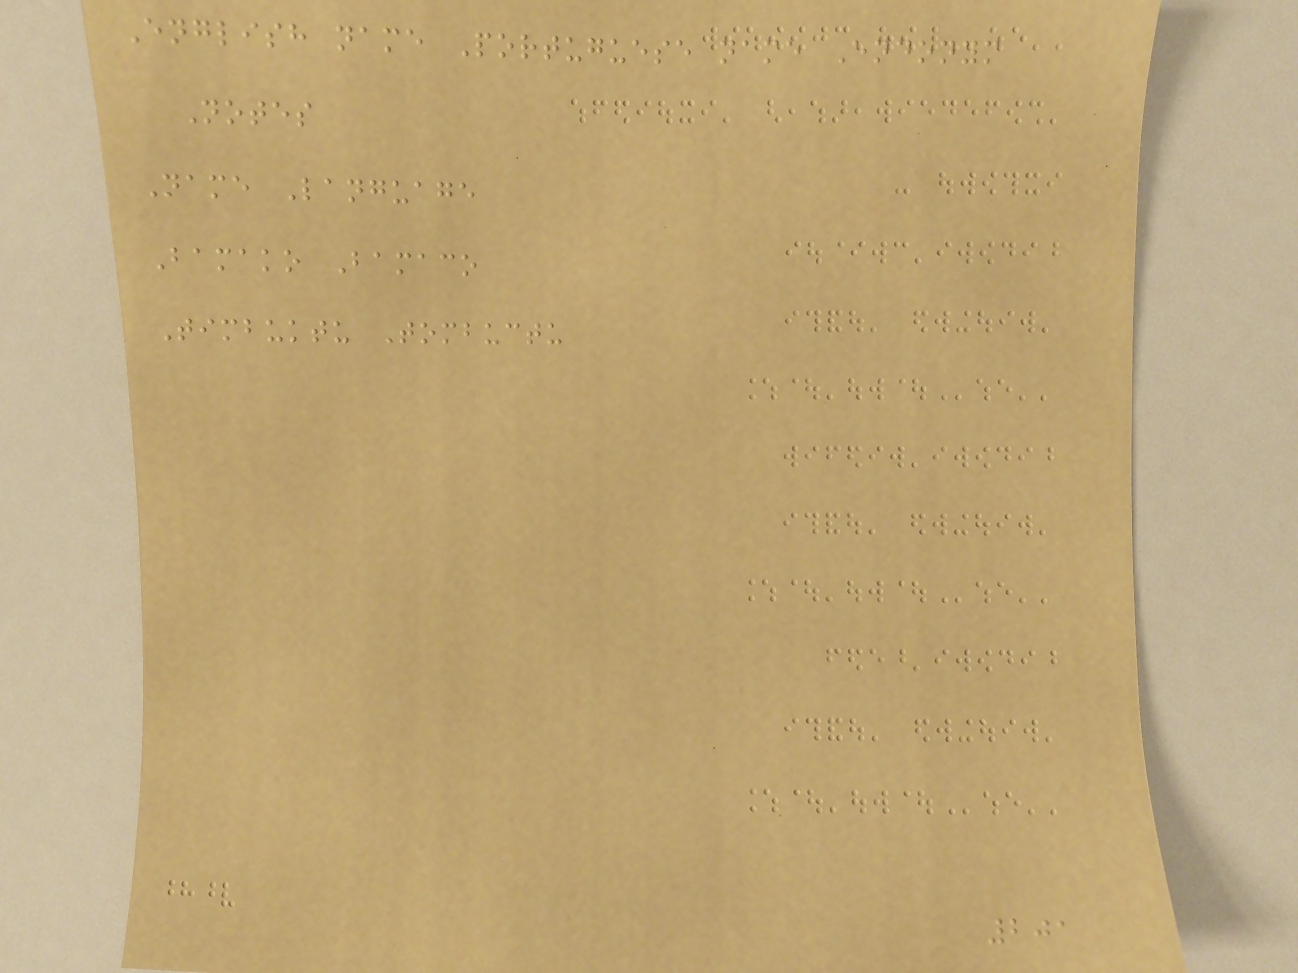English name Portuguese name Endonym
Notes
Name Language
Bamako Bamaco
Timbuktu Tombuctu
201
